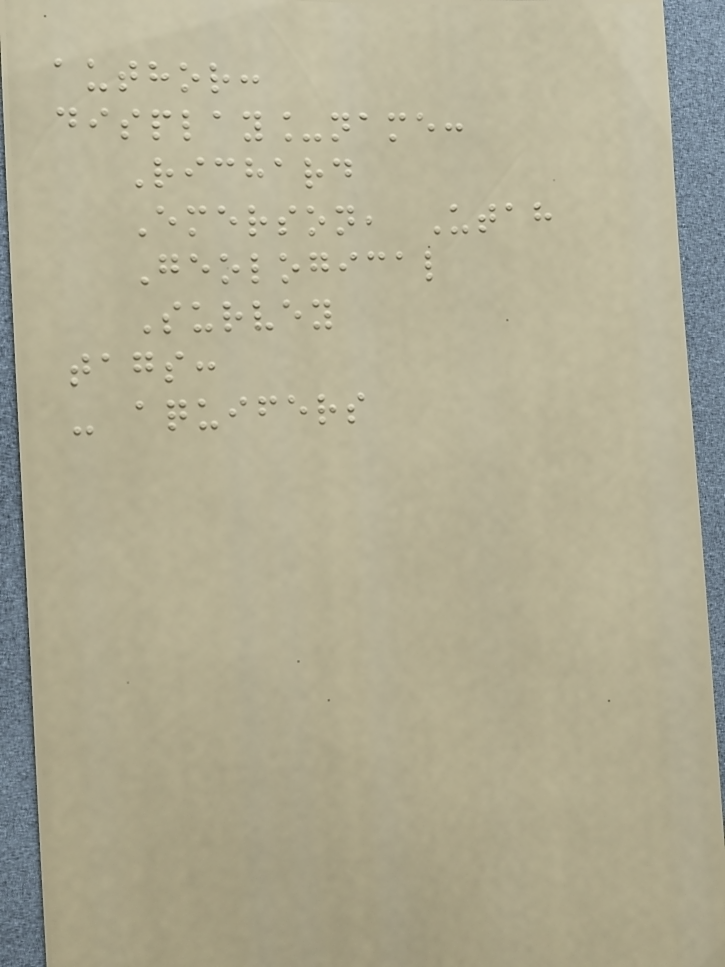author:
display_name:
Richard
Emerson, Utah
Geological
Survey
tags:
- aquifers
